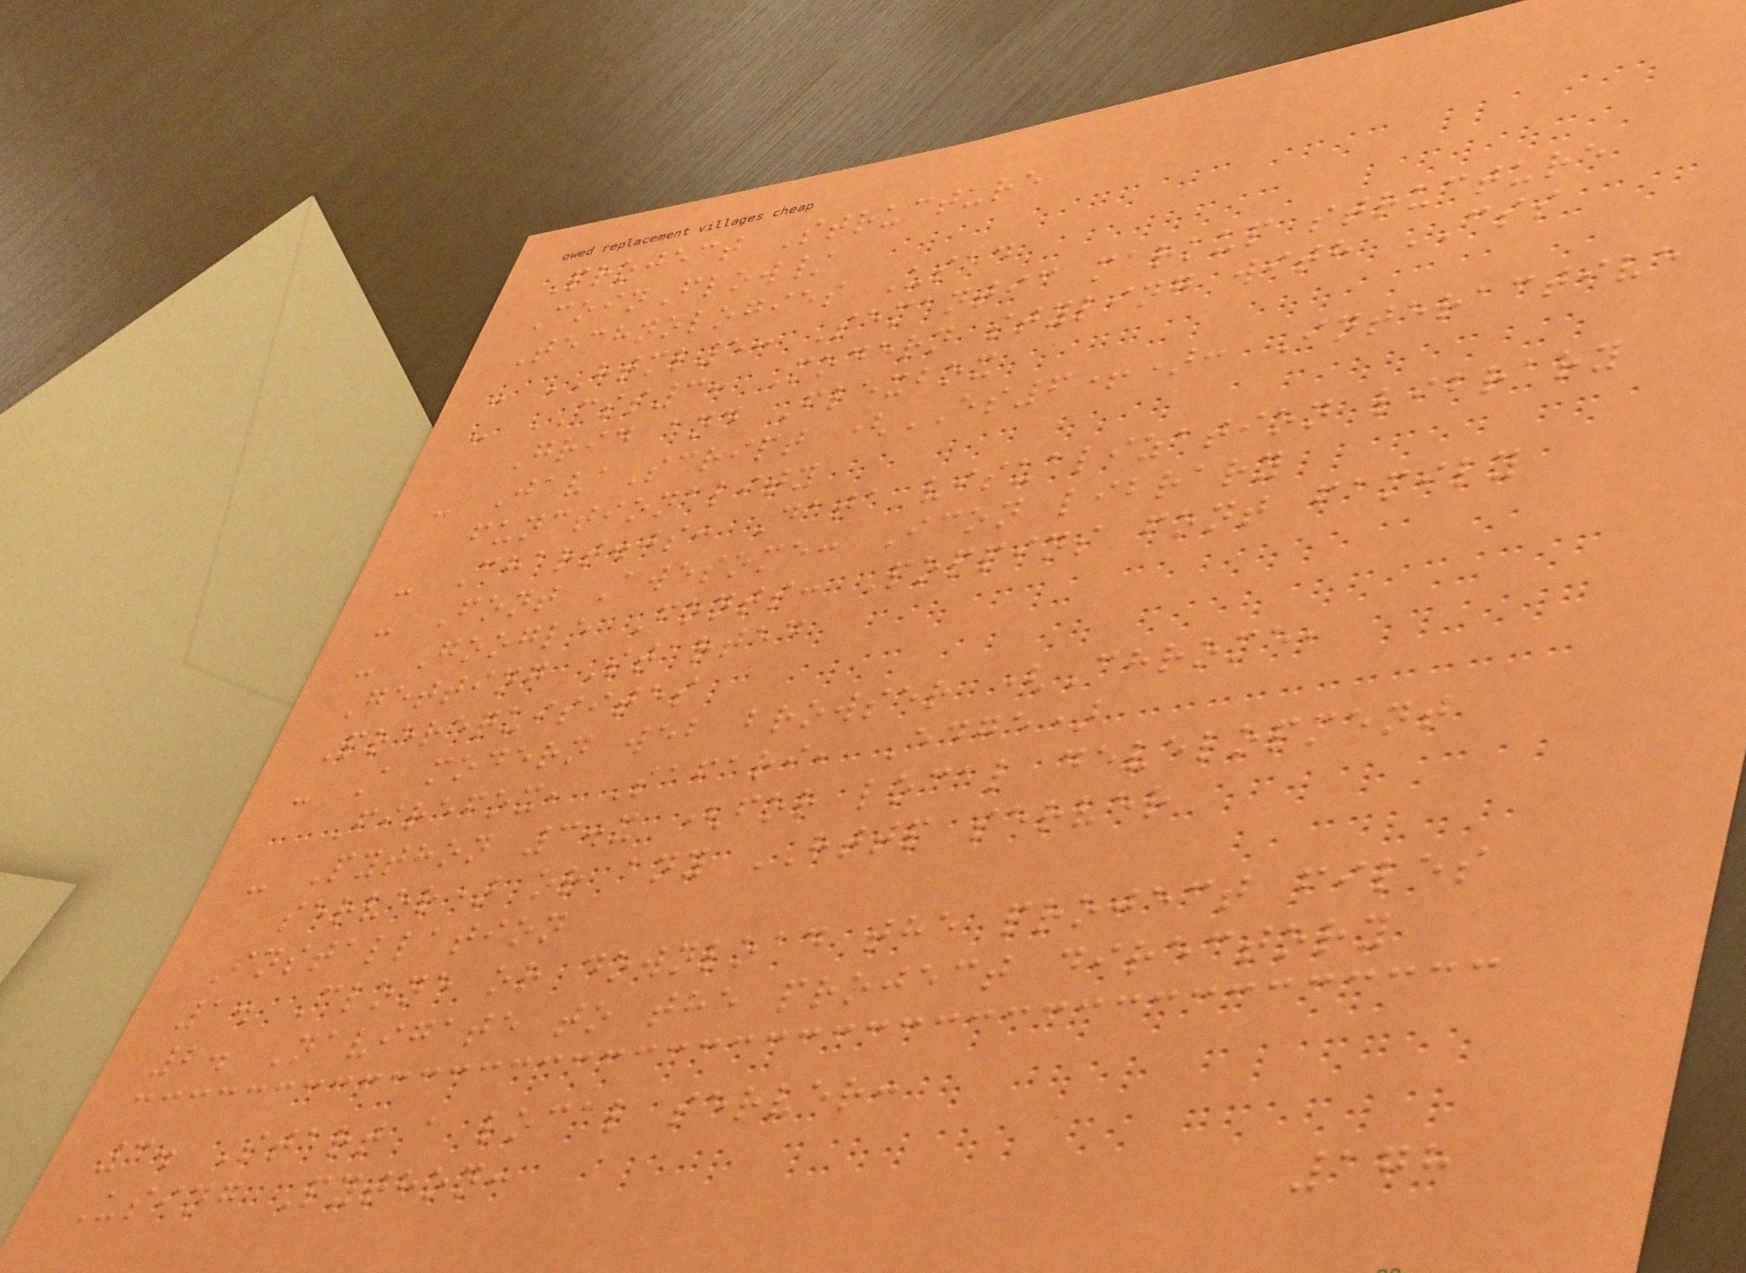Project Structure
CoinFlow/
Technologies Used
- HTML5: Semantic markup structure
- CSS3: Modern styling with CSS
Grid and Flexbox
- JavaScript (ES6+): Interactive
functionality
- Chart.js: Data visualization library
- Font Awesome: Icon library
- Google Fonts: Poppins font family
Getting Started
Prerequisites
- A modern web browser (Chrome,
Firefox, Safari, Edge)
- Python 3.x (for local development
server) or any HTTP server
Installation
1. Clone or download the project files
2. Navigate to the project directory
3. Start a local server:
Using Python:
178
